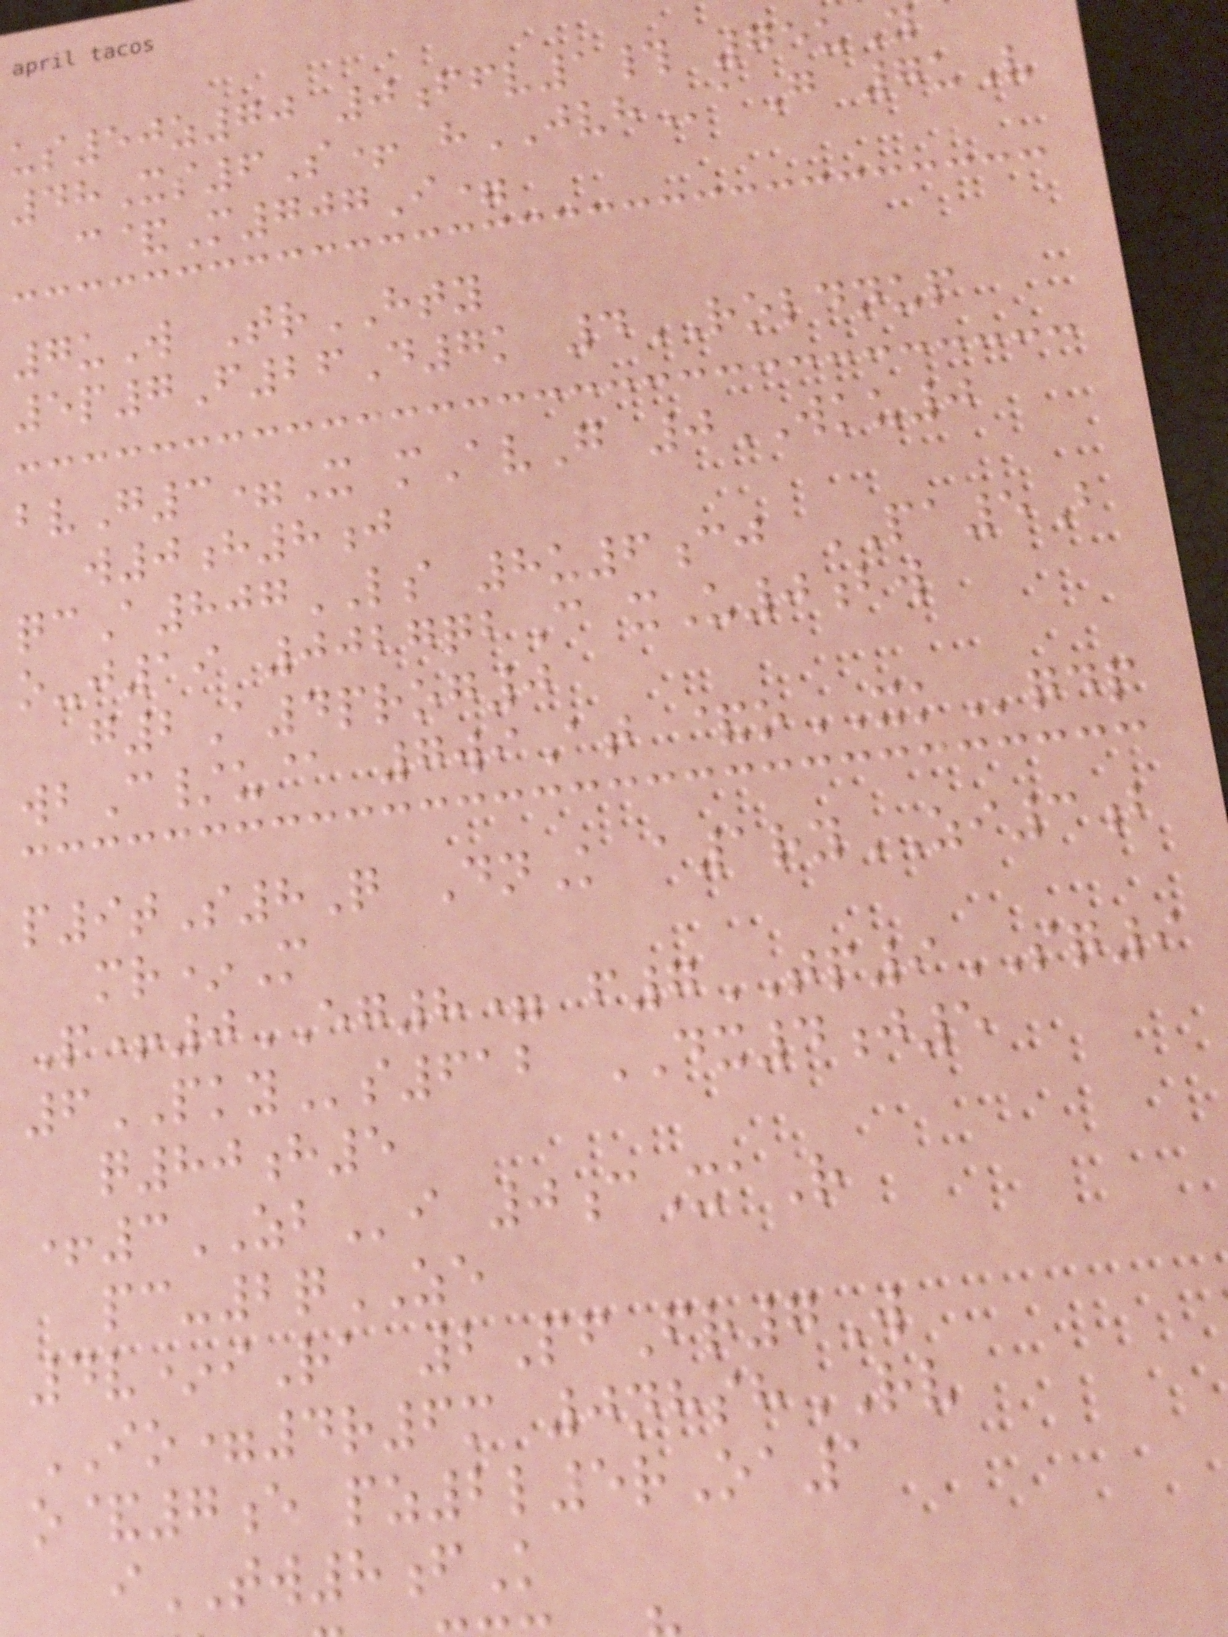us50z70 0ffv1# 75uY
48Xs6S+ hJVHaG 7uV
c&M707I=
7uW TrHTY
5p7F26D7k 4ROLDNUP
bvG3=X mAvG 0WKU0
w0h8j
qcA807LS 8u6cj PA5B
o-j19 0027qbC xU0bw
g2A4prog0
wbC/u@ 7wiAt &oXKqdp
p9tS8Q DnK a1ryZI3b
mr*M
P+0EG8= f7TP9SQ9
6PKYs612 DX4j5
q80h5
+3ZBi 0cXaR
pc-2qZE
4v*iRa 2PfFr7W
IO=4r6m 0nhshRV
o&7e pz2l5rOa1
iTW8fK
